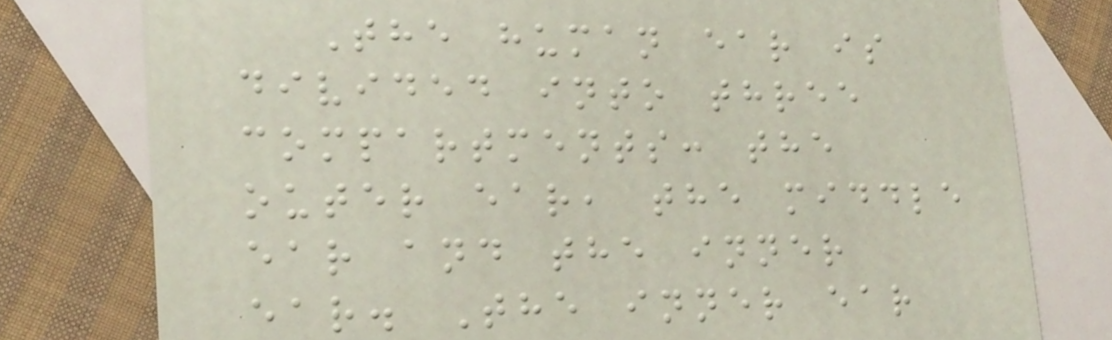The human ear is
divided into three
compartments: the
outer ear, the middle
ear and the inner
ear. The inner ear
